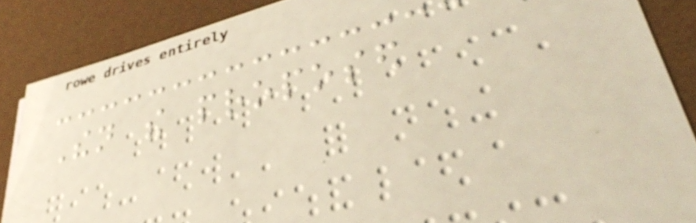Then the proposed
